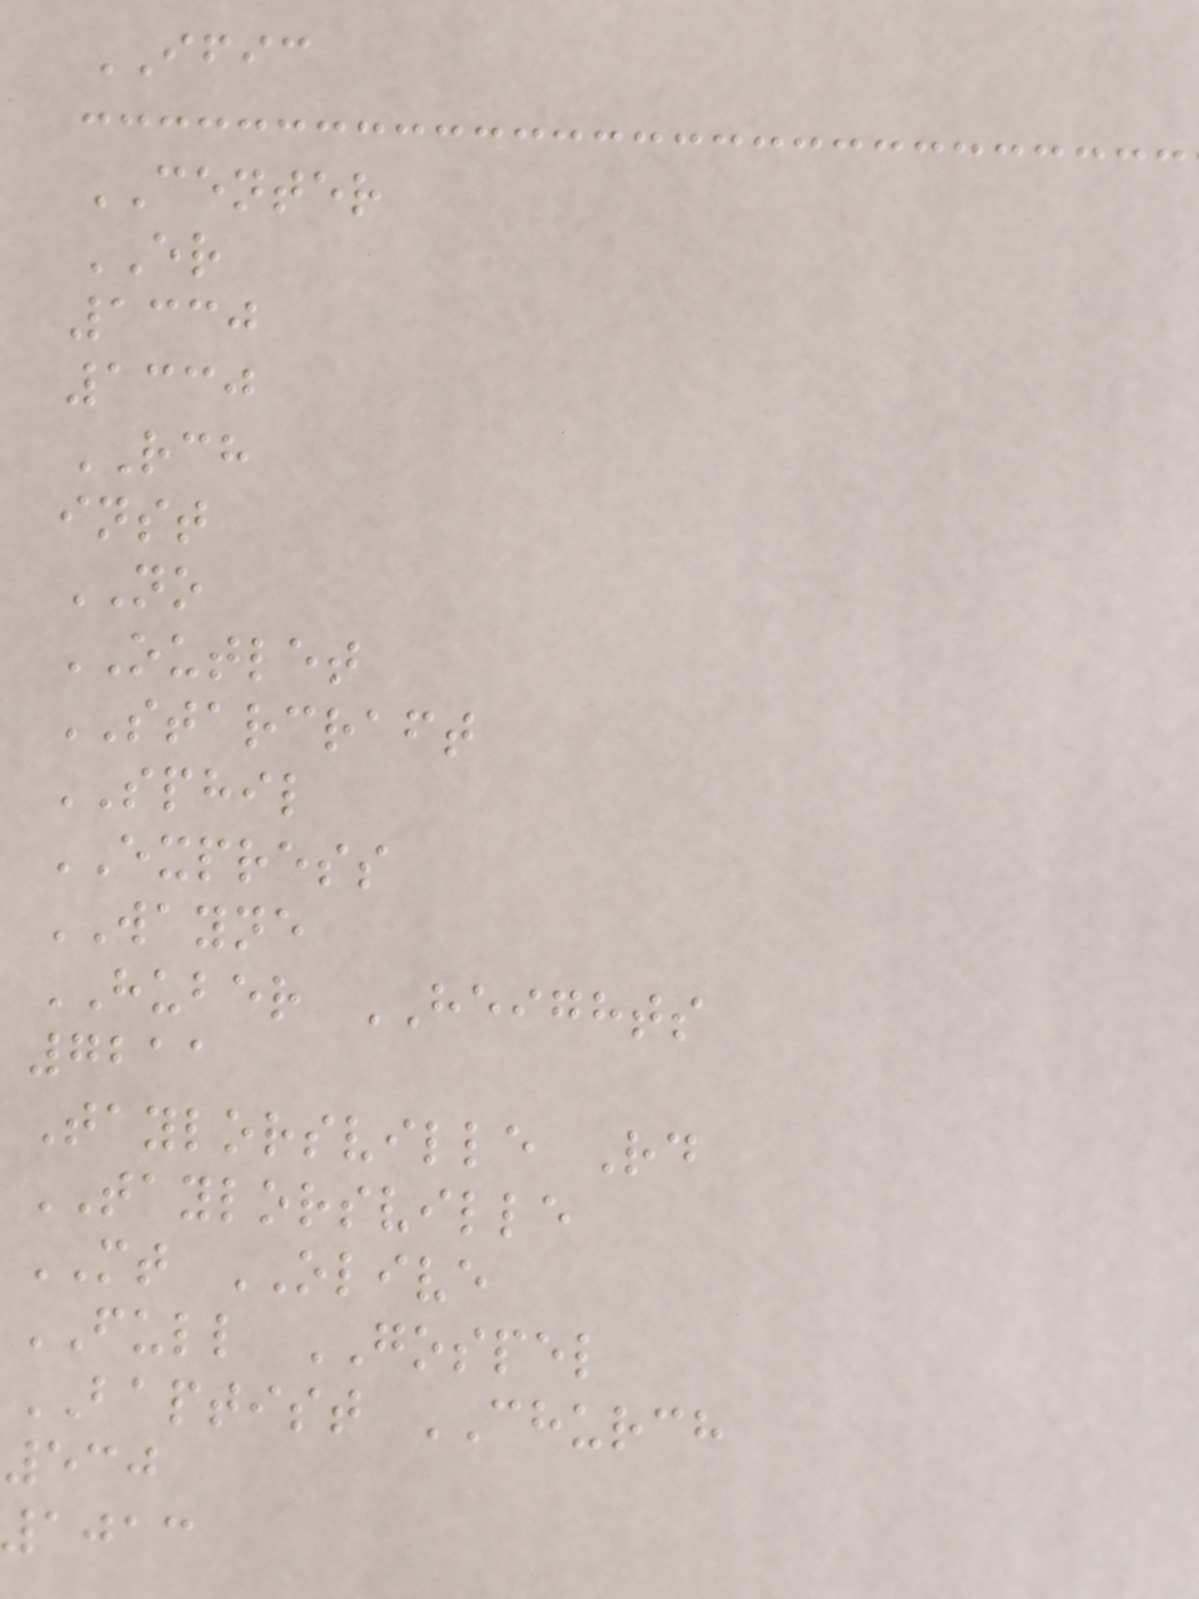IFIC
CENTER
ER
1330
1330
RCH
inst
NO
OUTLET
STARCRAFT
SPHIL
EXPRESS
WAYNE
HUBER HEIGHTS
7211
Taylorsville Rd
TAYLORSVILLE
MT OLIVE
FULL GOSPEL
BAPTIST CHURCH
530
1013
